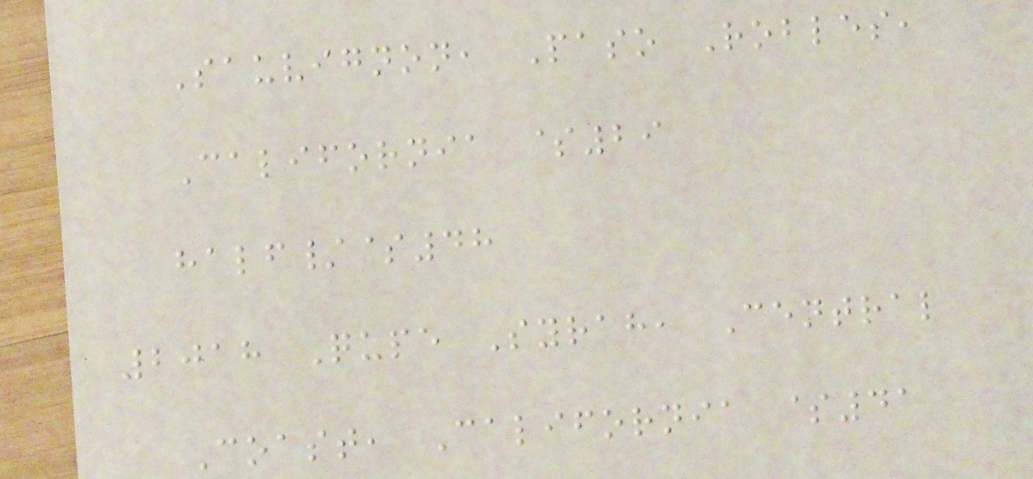Sauvignon, Paso Robles,
California $29
half/$48
2018 Qupe Syrah, Central
Coast, California $41
